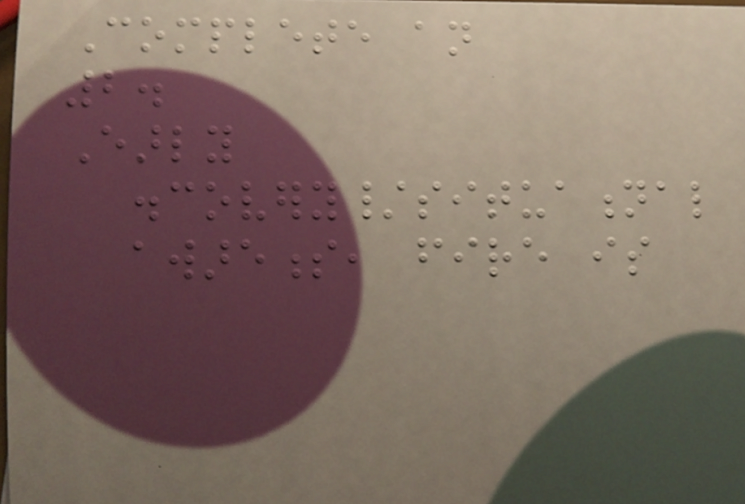Complete an
2.
Early
discovery/situational
awareness, fire is
